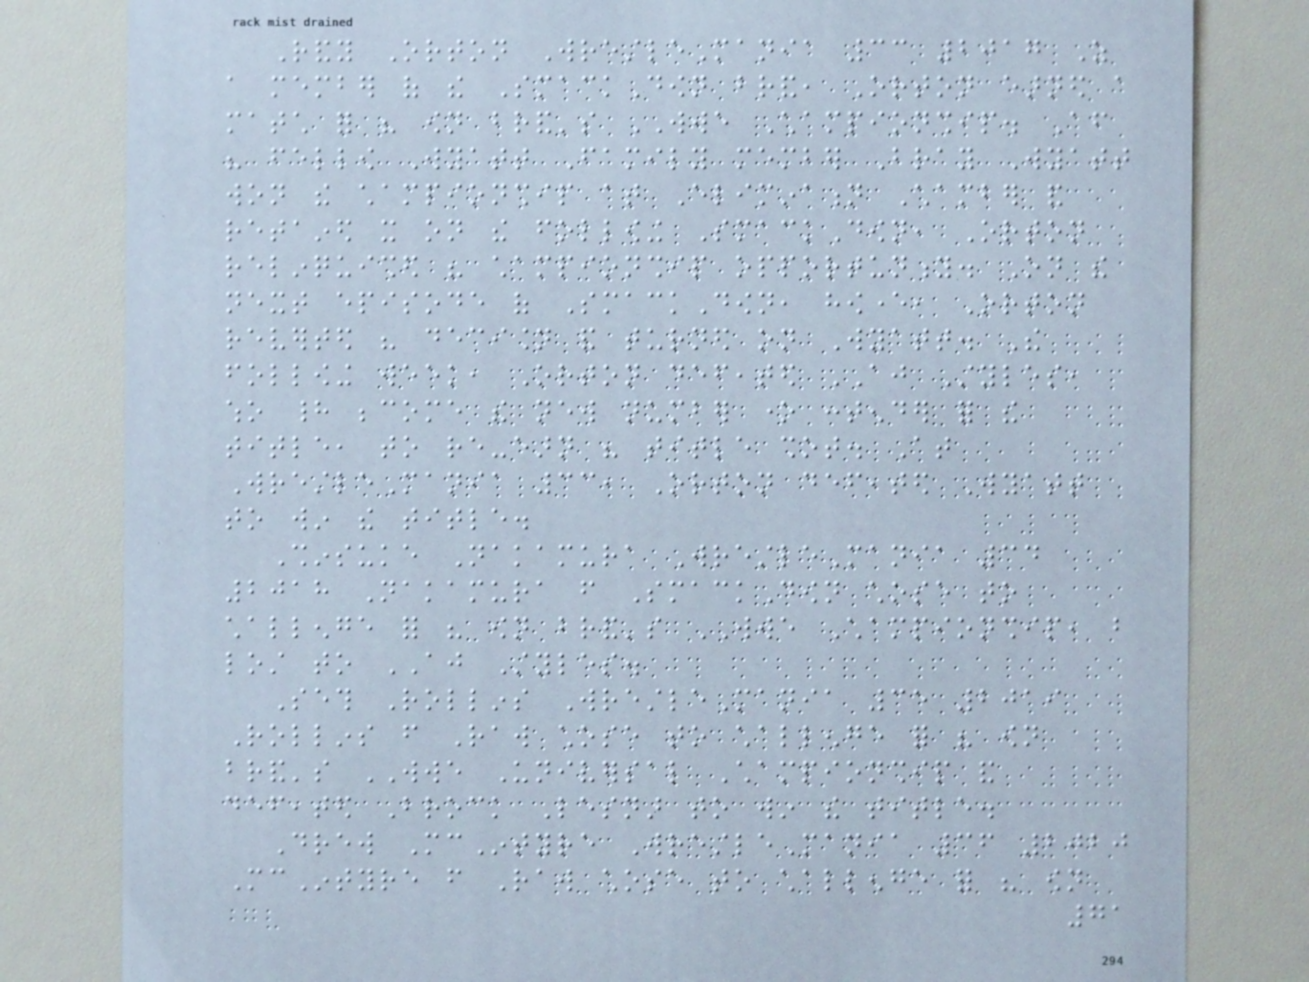Randy Orton WrestleMania 33 2017 As
a member of the SmackDown brand, Orton earned a
match for his own brand's WWE Championship. After
his fellow Wyatt Family member Bray Wyatt
won the championship at Elimination Chamber and
retained it on the following SmackDown, Orton
relinquished his championship opportunity. On the
next episode of SmackDown, however, Orton
reverted his decision and turned on Wyatt. The
following week, Orton defeated AJ Styles,
who had become the new number one contender for the
title, to re-earn his title shot. At
WrestleMania 33, Orton defeated Wyatt
to win the title.
Shinsuke Nakamura WrestleMania 34
2018 Nakamura from SmackDown chose to
challenge for his own brand's WWE Championship, but
lost to AJ Styles.
Seth Rollins WrestleMania 35 2019
Rollins from Raw chose to challenge for his own
brand's WWE Universal Championship and
defeated Brock Lesnar to win the title.
Drew McIntyre WrestleMania 36 2020
McIntyre from Raw chose to challenge for his own
71
